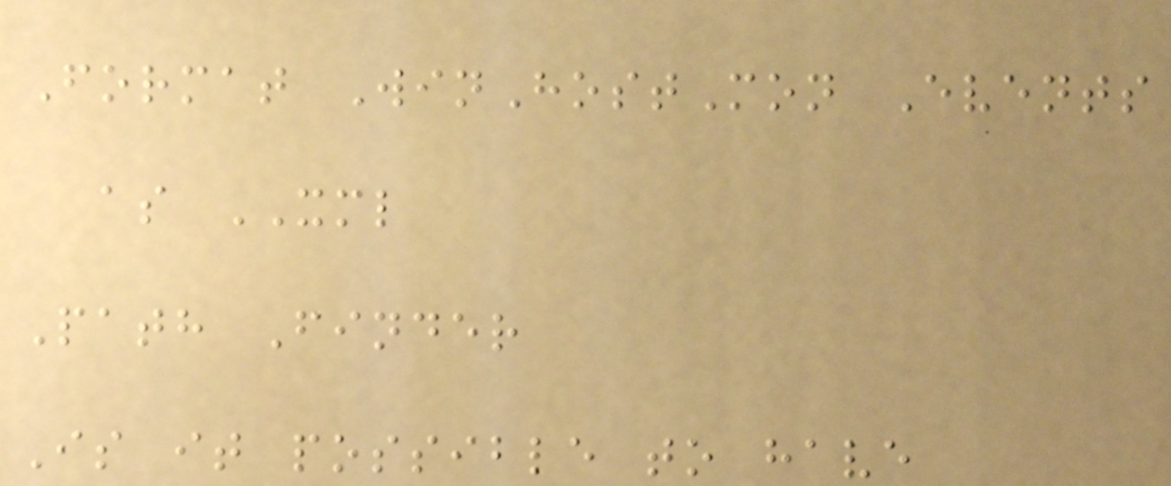Format WinHostMon Events
as XML
Path Finder
Is it possible to have
